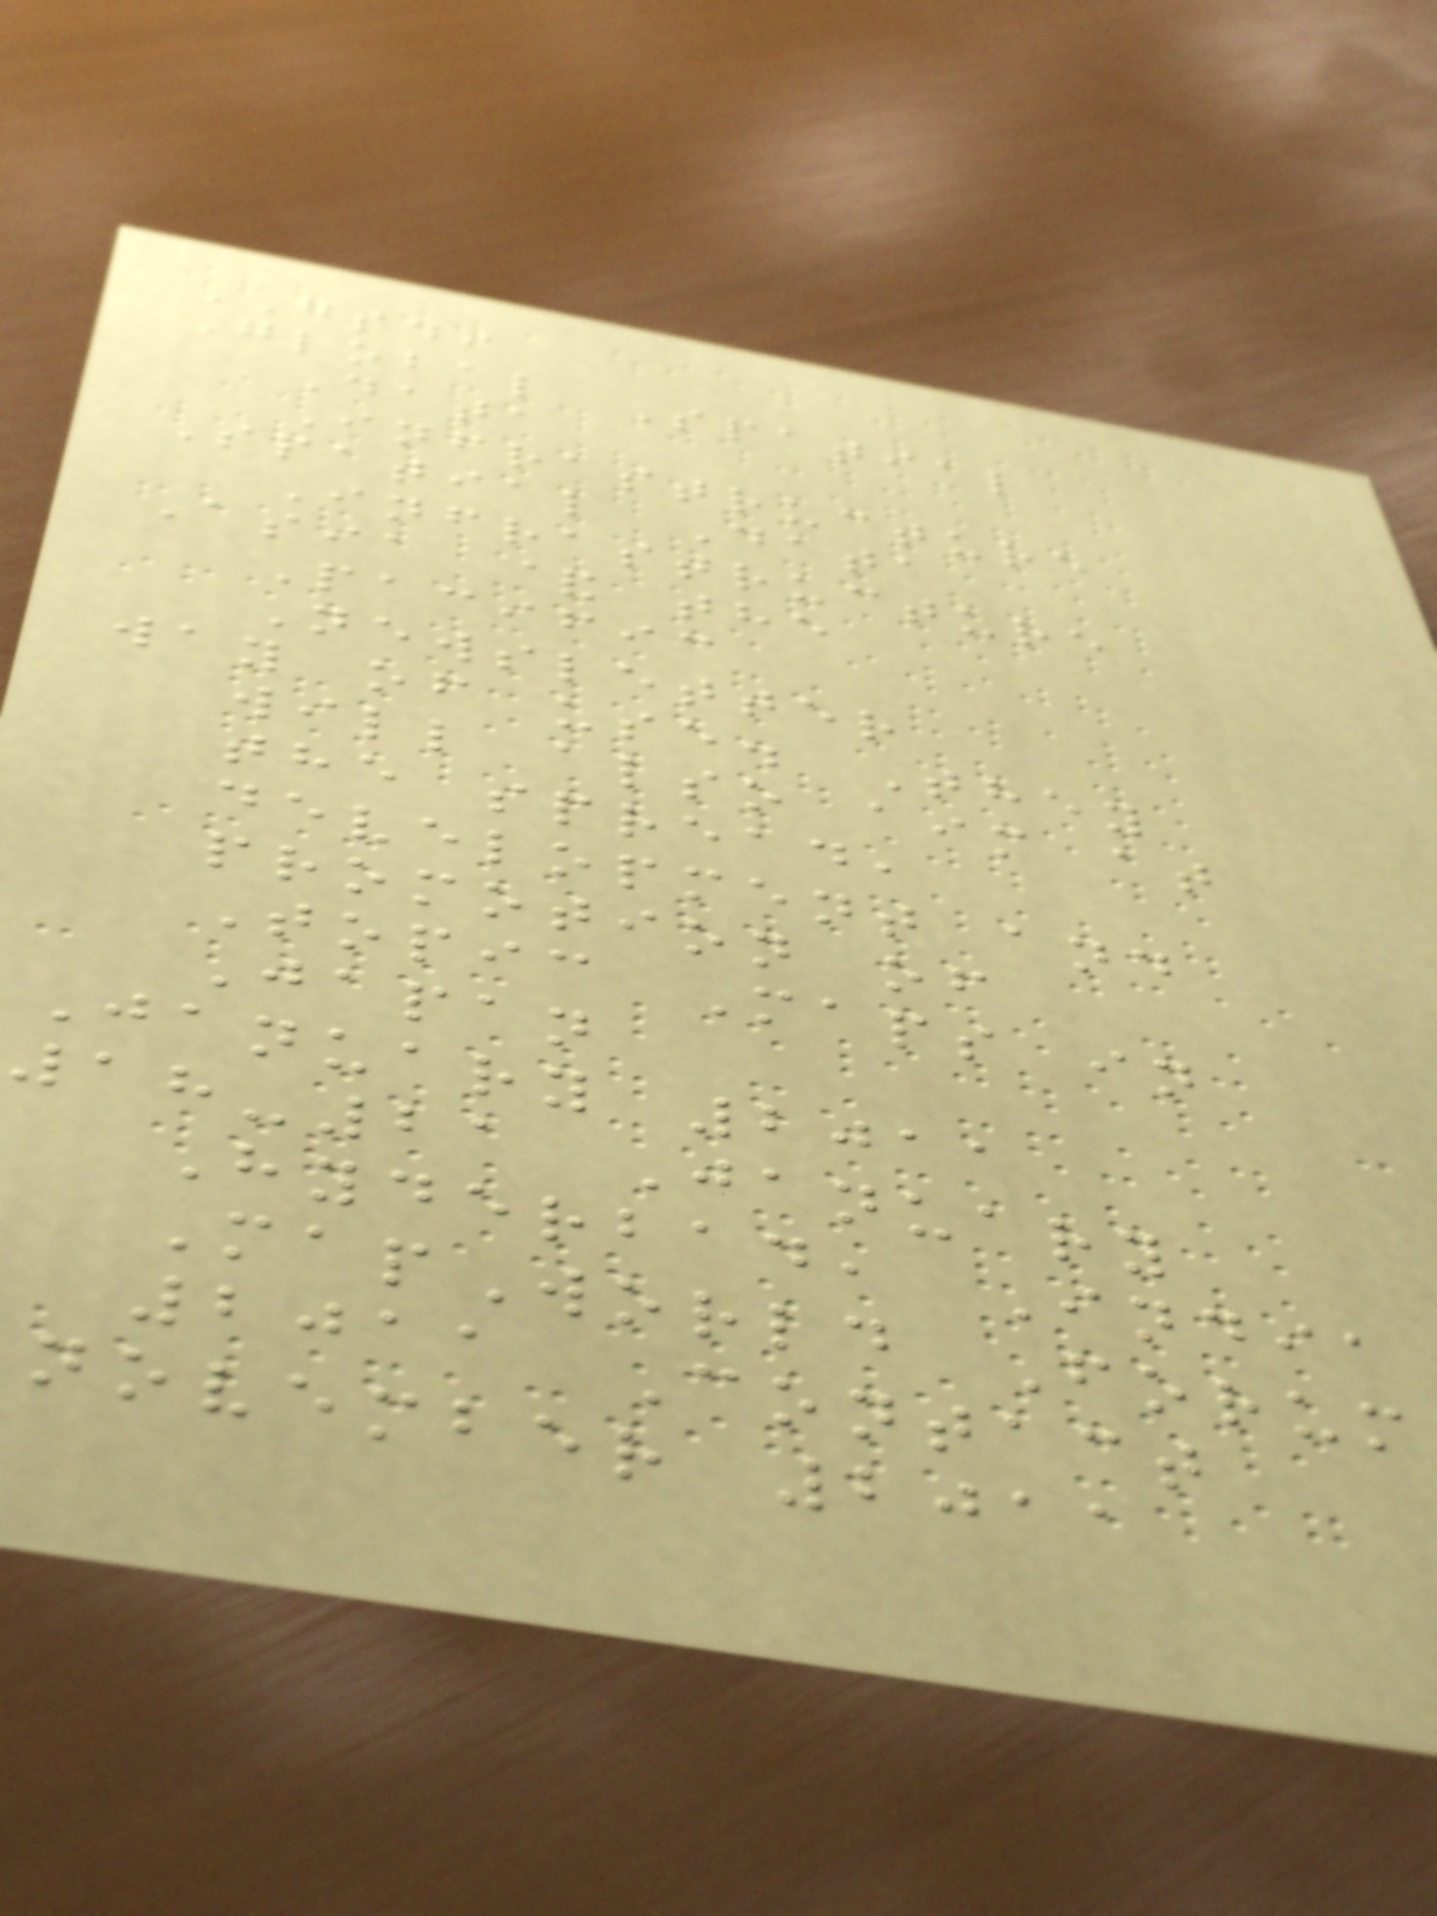GSDI
Global Spatial
Data
Infrastructure
Spatial Data
Infrastructure
Asia & the
Pacific
Newsletter
way of use. They
will also aim at
the spread,
development and
promotion of
Topic Maps in
Japan
January 2011
18-21 January
Hyderbad, India
MapWorld Forum
2011 Contact
november 2011
